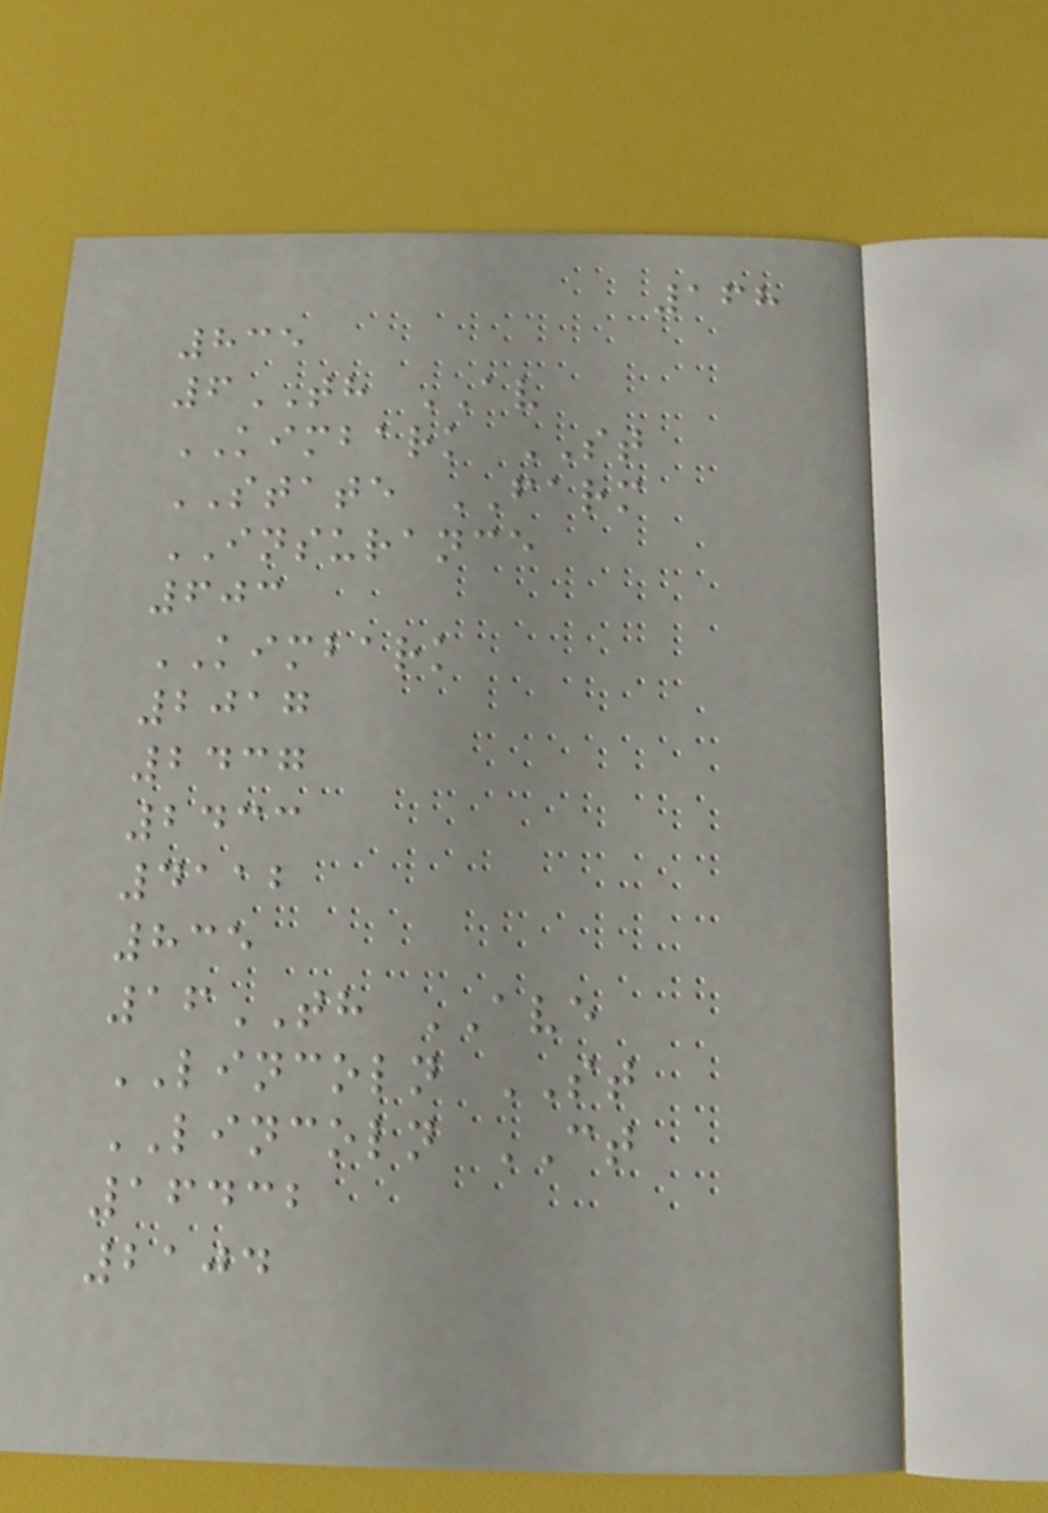168
835
6TH AV
KIMBARK ST
STATE FARM
INSURANCE
603
KIMBARK
2017
2437
2433
4112
835
16TH AVE
LINCOLN ST
LINCOLN CT
16432
2104
